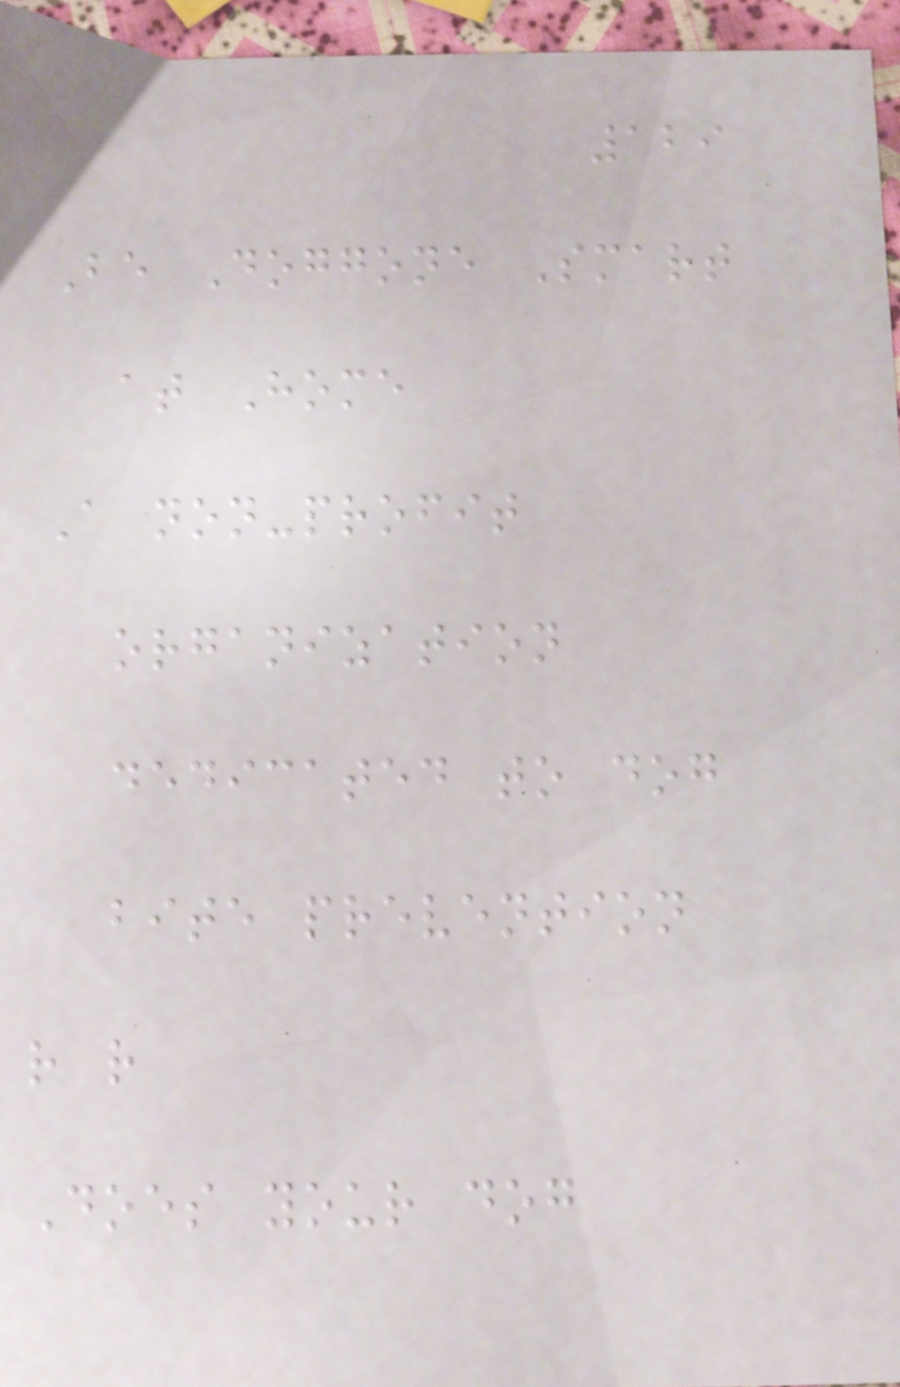129
Be Doggone Smart
at Home
A non-profit
organization
dedicated to dog
bite prevention
r r
Does your dog
